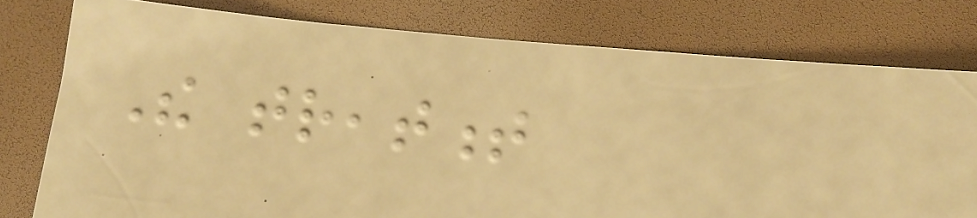The treatment
